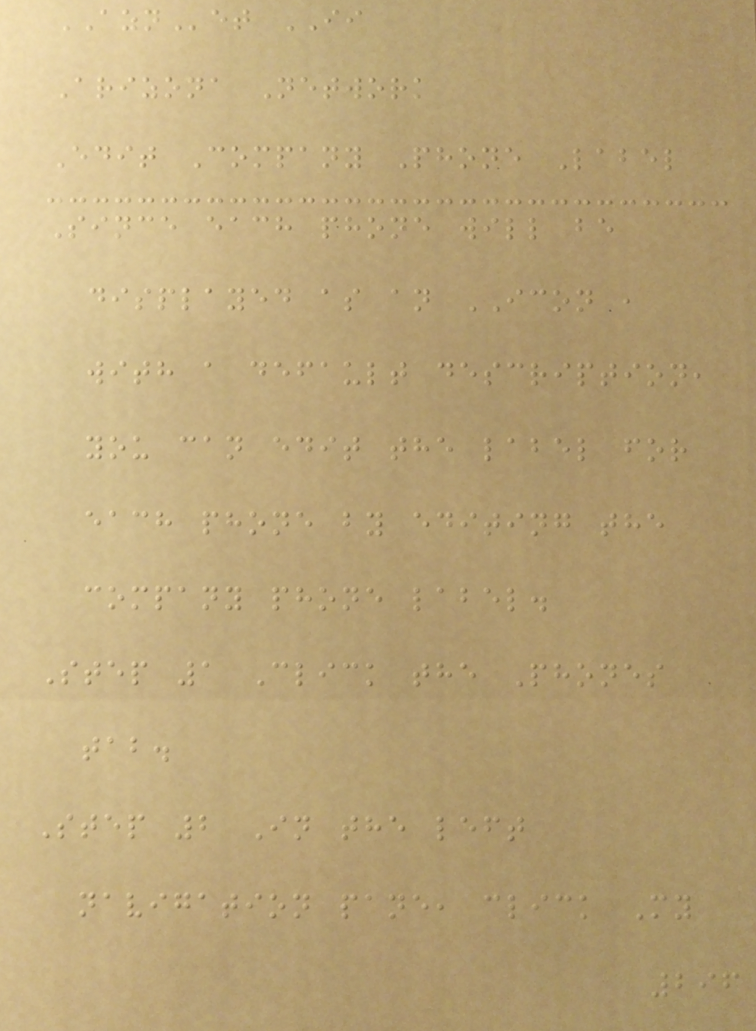AZNet II
Arizona Network
Edit Company Phone Label
Since each phone will be
displayed as an ICON ,
with a default description,
you can edit the label for
each phone by editing the
company phone label.
Step 1 Click the Phones
tab.
Step 2 In the left
navigation pane, click My
296
